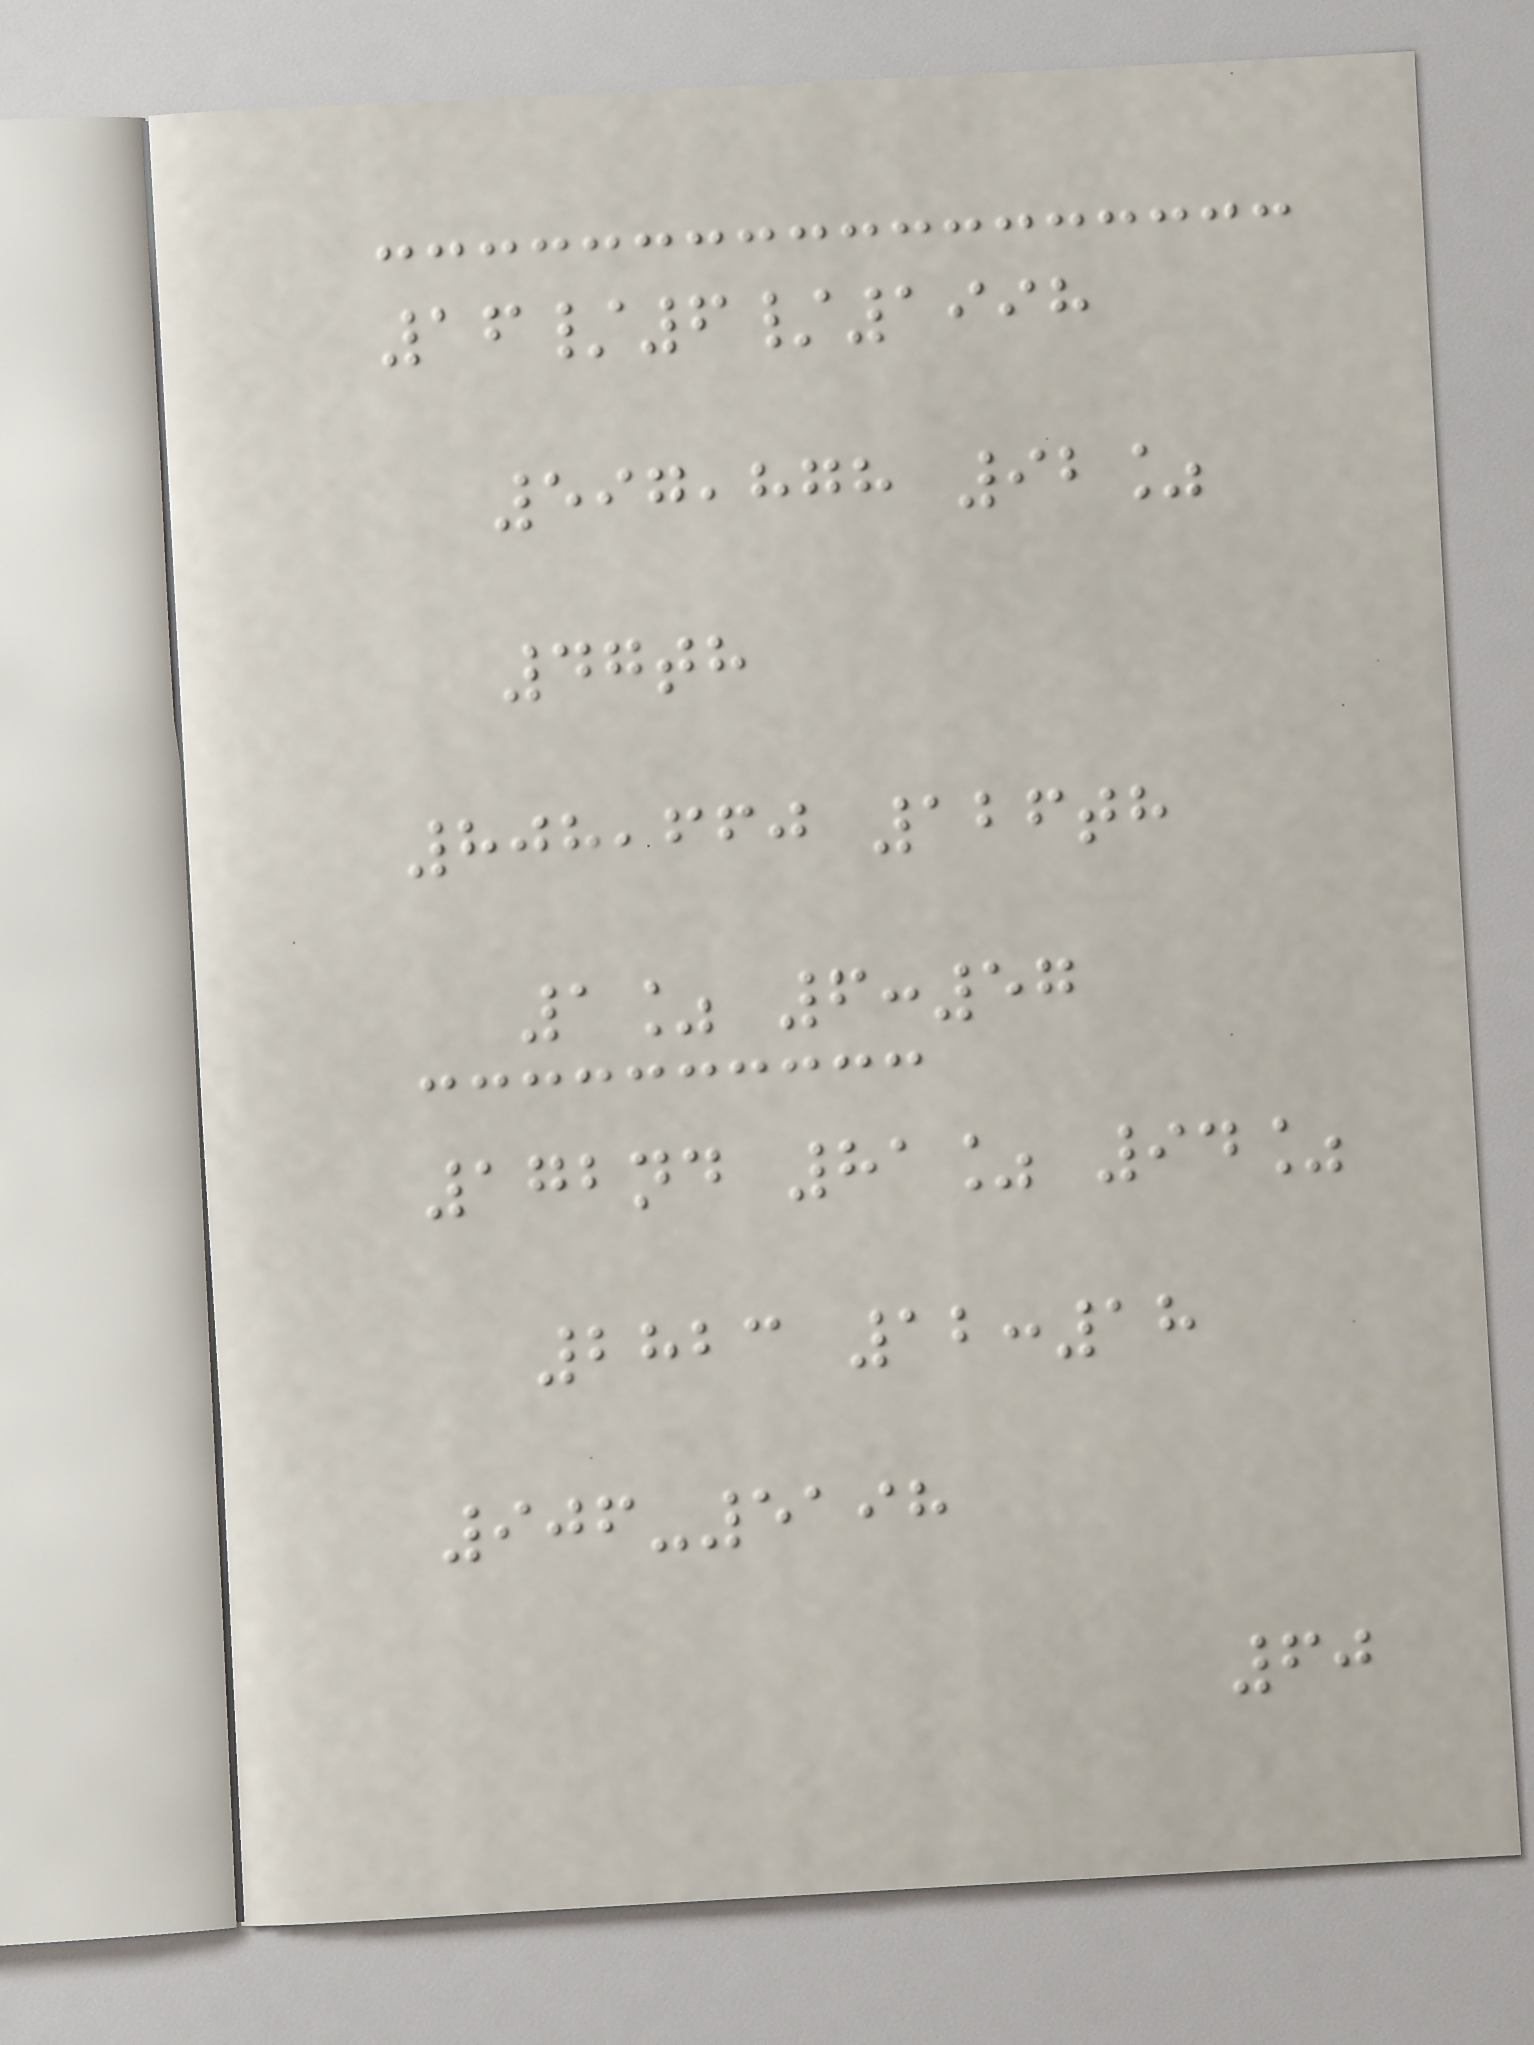16/6/1998
597,878 92%
47th
808,660 126th
1% 6:57
172nd 81% 94%
2823 12:18
906-5198
60
